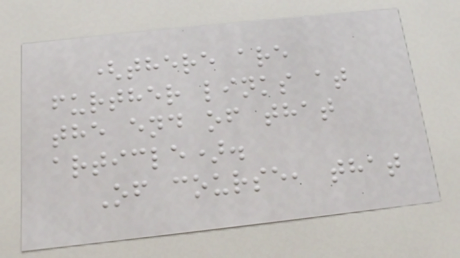(there are
further links at
the end of that
article).
Of course, that
